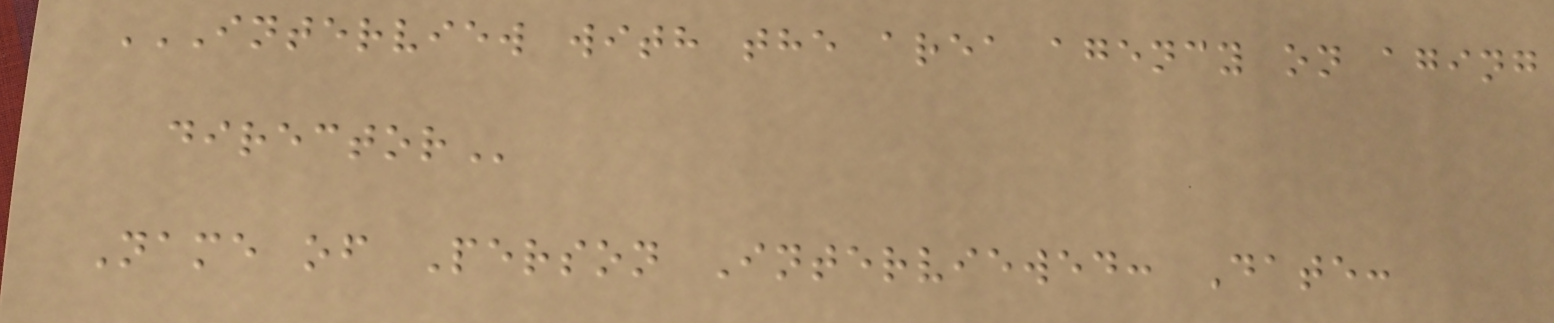INTERVIEW WITH THE AREA AGENCY ON AGING
DIRECTOR
Name of Person Interviewed: Date:
